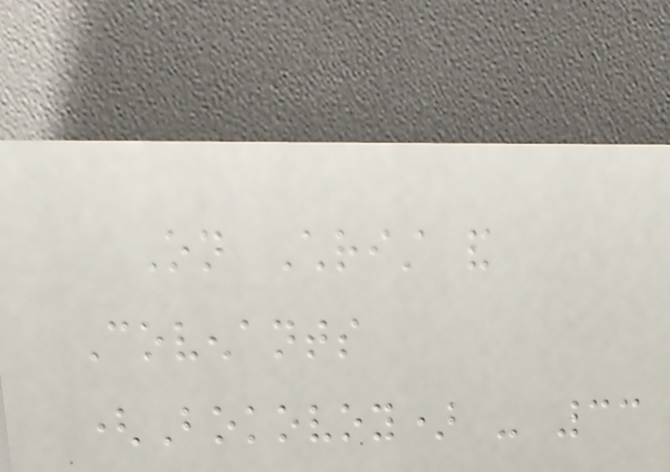On Christ and
Covenants
(Bokovoy) - 33
